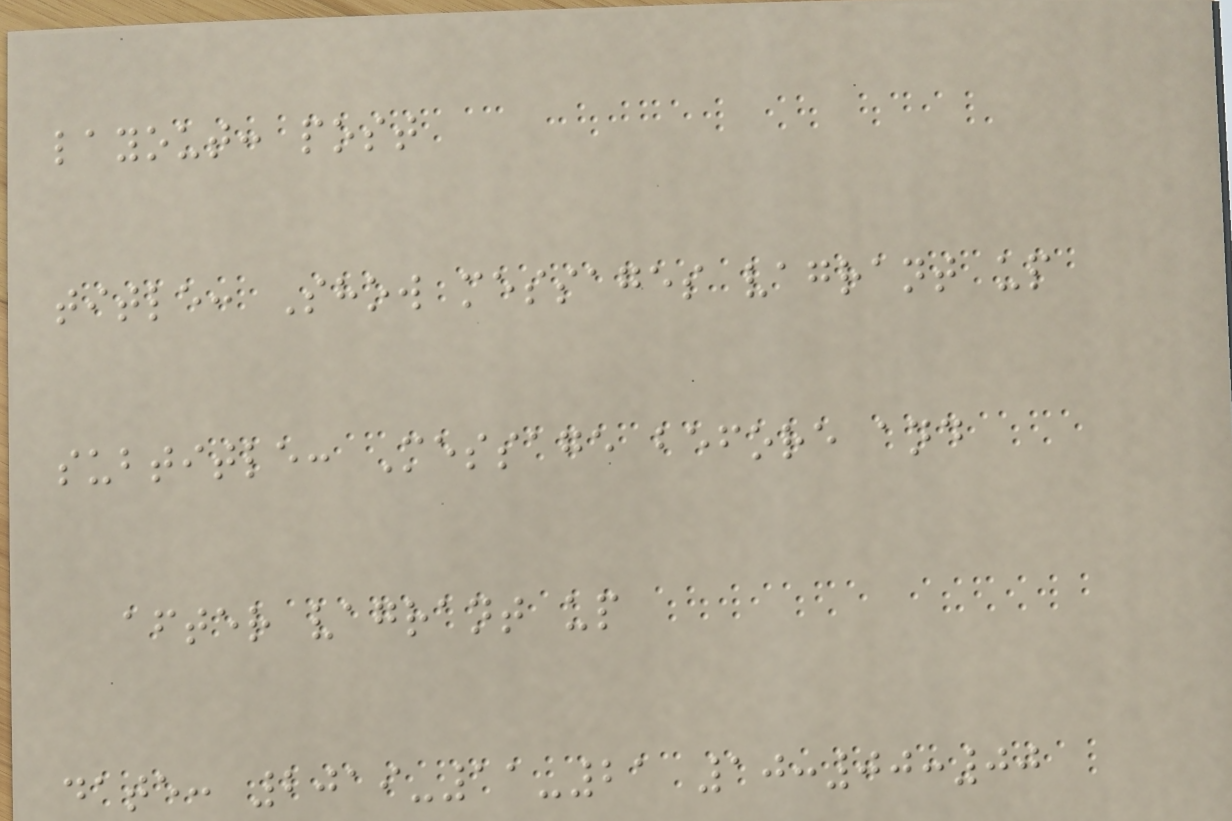layout: post
title: Show messages vagrant up
subtitle: Message before and
after vagrant up
date: 2019-11-21 10:00:00
